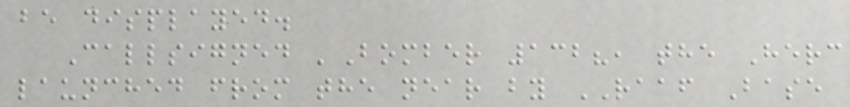be displayed.
Callsigned 'Bomber 132?, the Herc
launched from the near by RAAF Base
